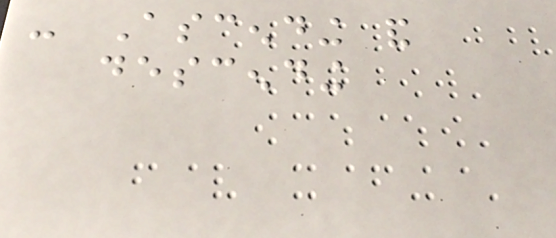- Ascending and
descending
